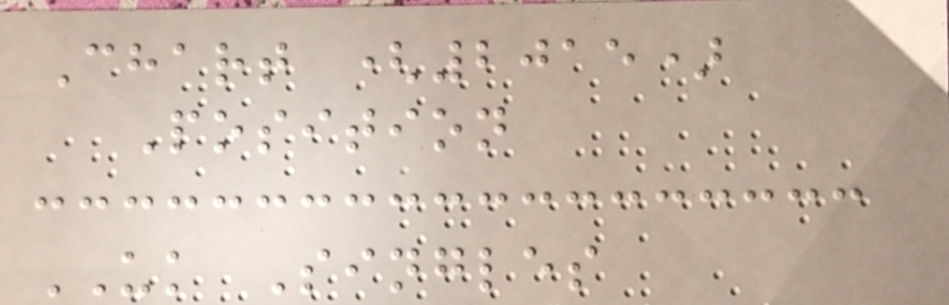Chart (2015)
Position
UK Singles
